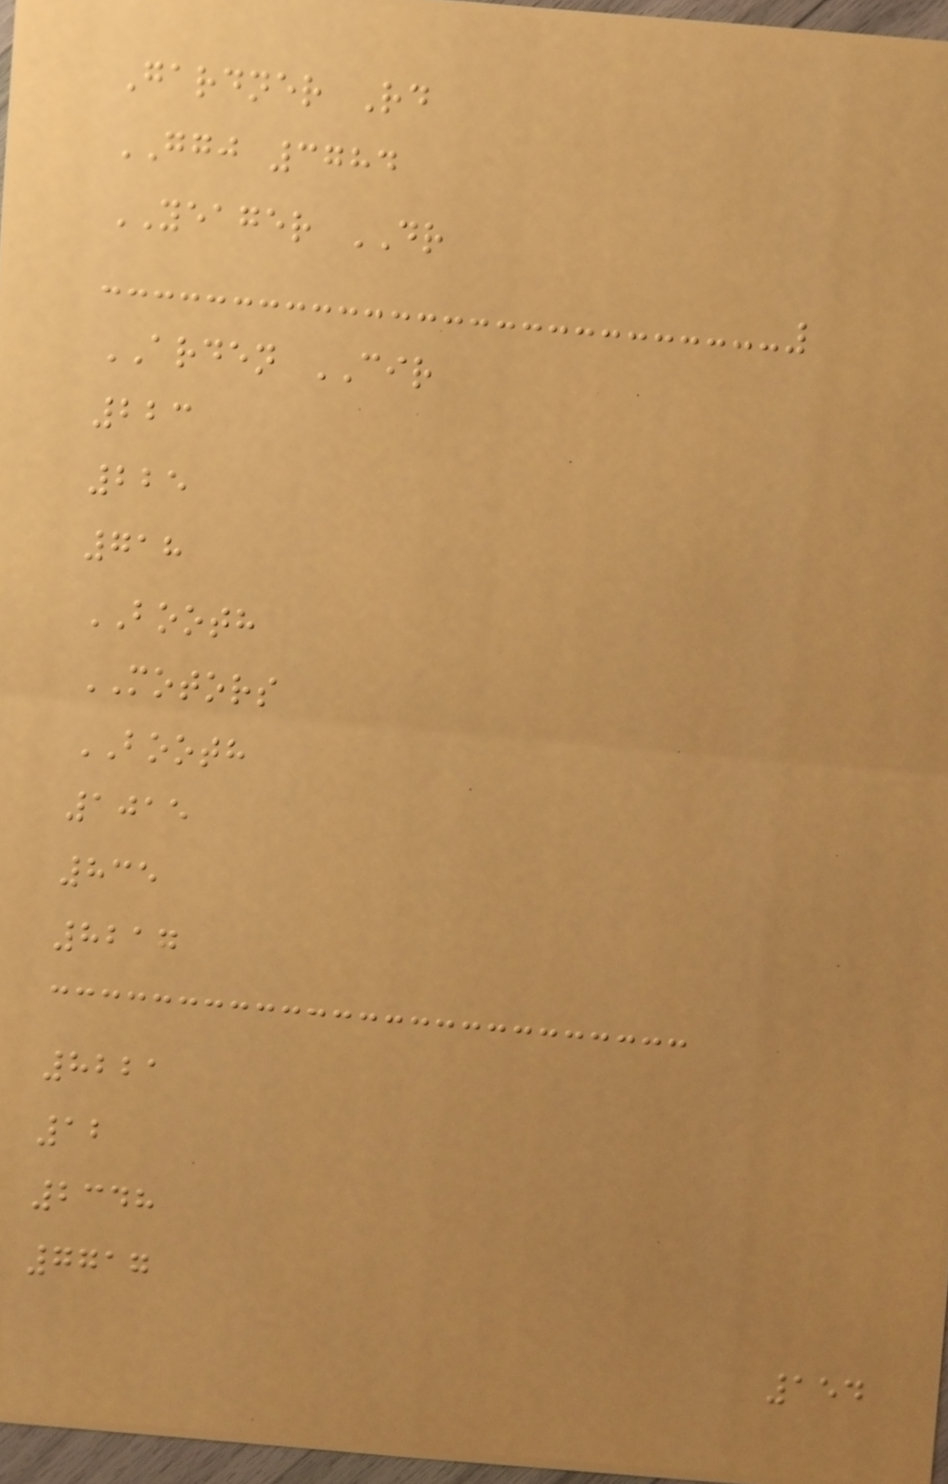Gardner Rd
GGJ 3784
YEAGER DR
ARDEN CIR
223
225
718
BOOTH
MOTORS
BOOTH
1015
835
8217
8221
12
2348
7717
154
